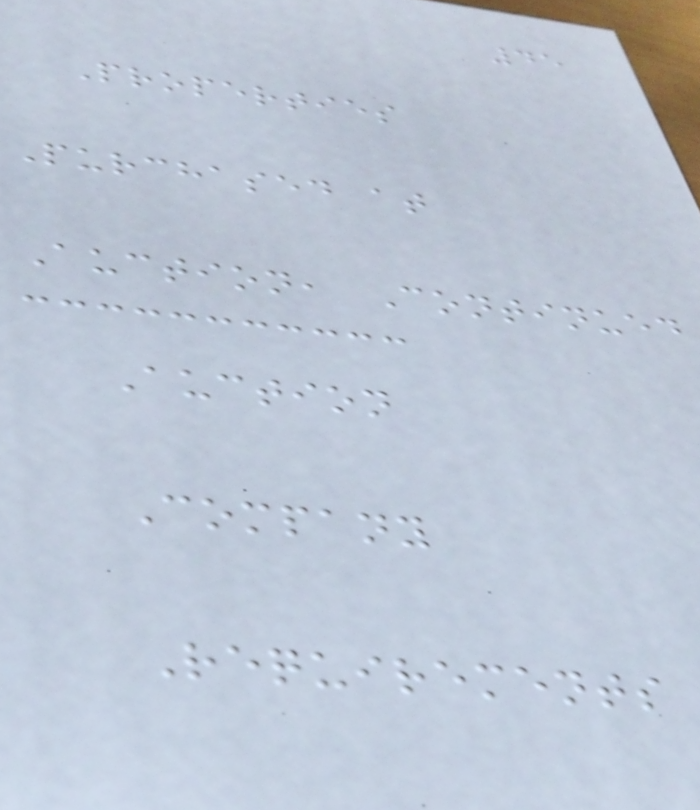45
Properties
Purchased at
Auction, Continued
Auction
Company
Requirements
